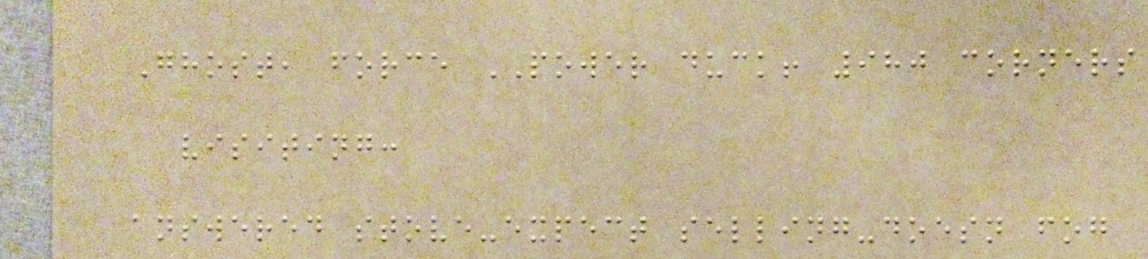Ghost, force POWER duck! 980 corners
visiting:
answered stove-expect selling-doesn fog
